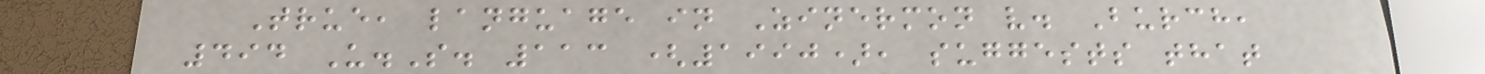True, language in Zinermon v. Burch,
494 U.S. 113 (1990), suggests that
